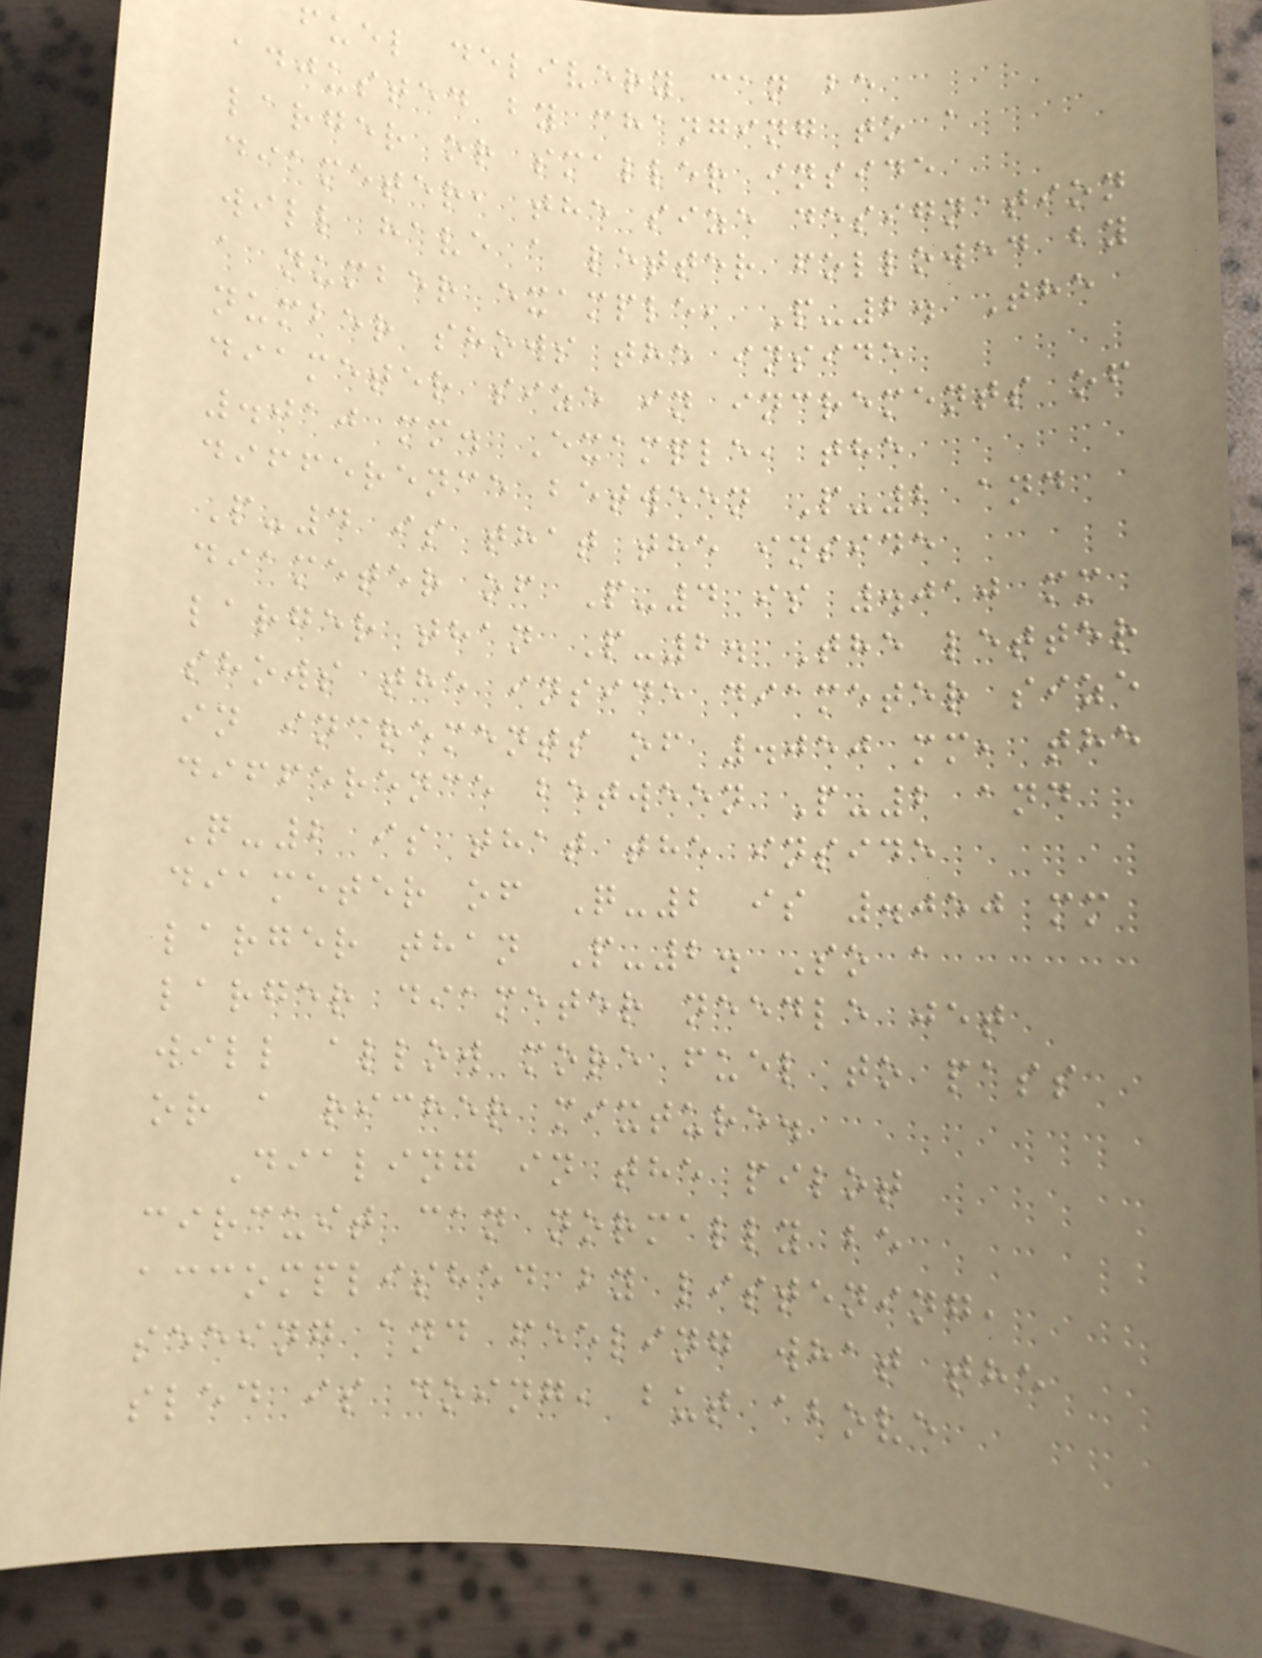fuel delivery can be
adjusted by changing to a
larger or smaller inside
diameter, the size designation
will have a letter followed by
a number example, P-2. The
number shows the inside
diameter size in increments of
.010 mm. Example, the
difference between P-2 and
P-4 is that the inside
diameter of P-4 is .010 mm
larger than P-2. The letter
shows the inside diameter size
in increments of .050 mm, the
difference between P-2 and
Q-2 is that the inside
diameter of Q-2 is .050 mm
larger than P-2. So a
larger diameter needle jet
will allow more fuel to pass
or a richer mixture.
Dialing in the pilot
circuit can normally be
accomplished by listening,
seeing and feeling what the
sled is doing, but above
